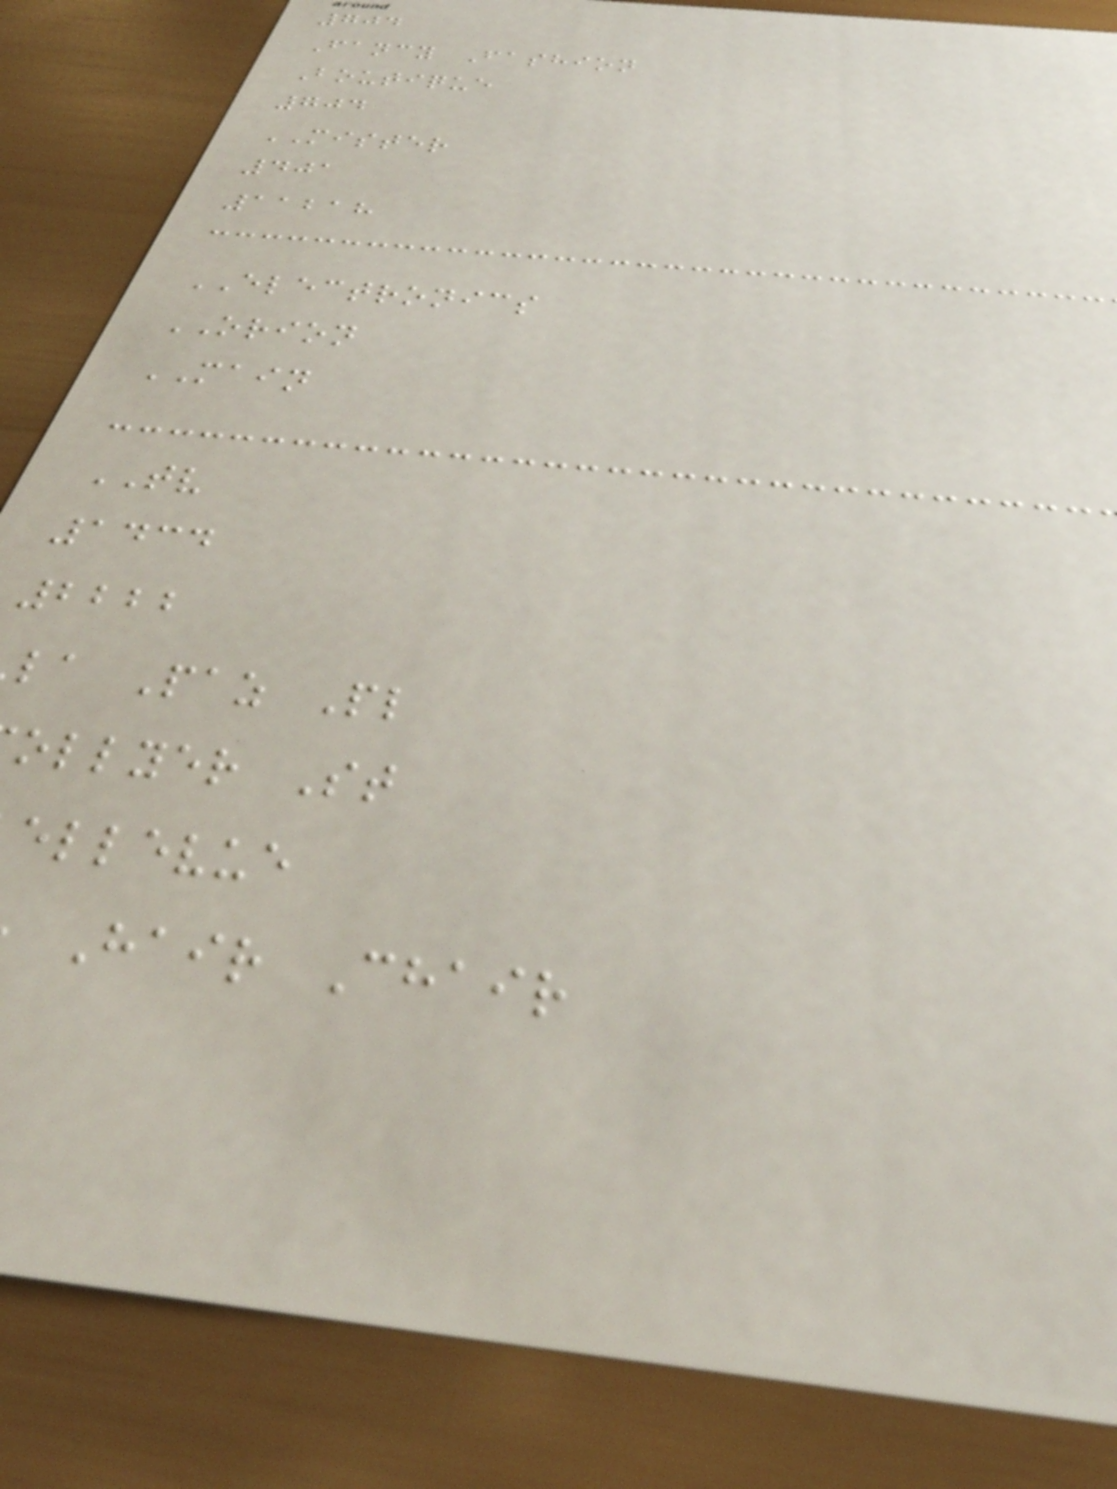704
Fancy Fashion
Boutique
704
MISTER
401
11218
ELECTRONICS
ORION
MAIN
TV
1434
2222
la Paz Pl
ollyer St
ellevue
Hair Chair
